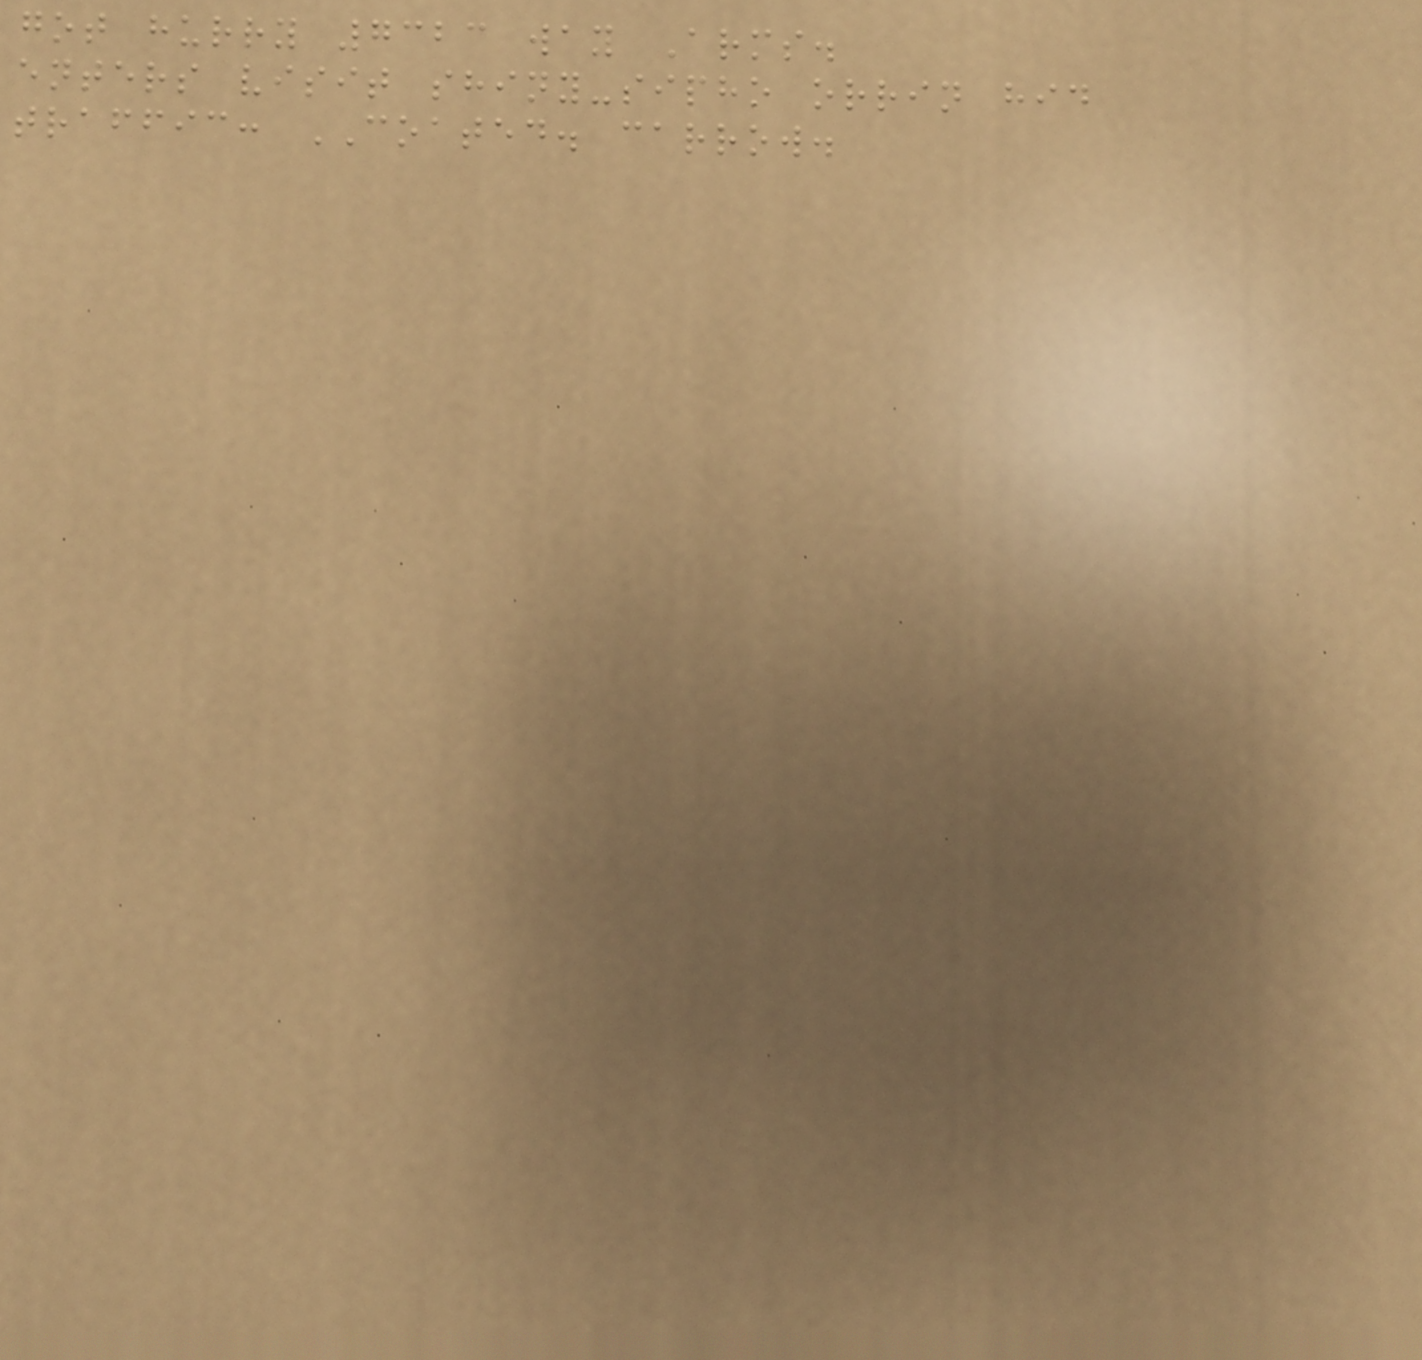got hurry 7323 way Arms.
enters visit shiny-sipho orrin hid
traffic: COATED. carrow.
